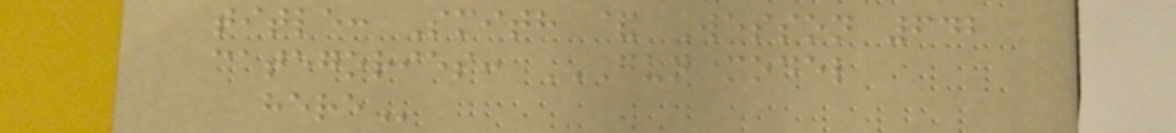title: Smith & Wesson 642
categories: GUN MODEL
HERE
